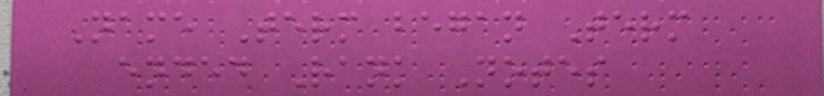Name Term began Term
ended Rank Notes
